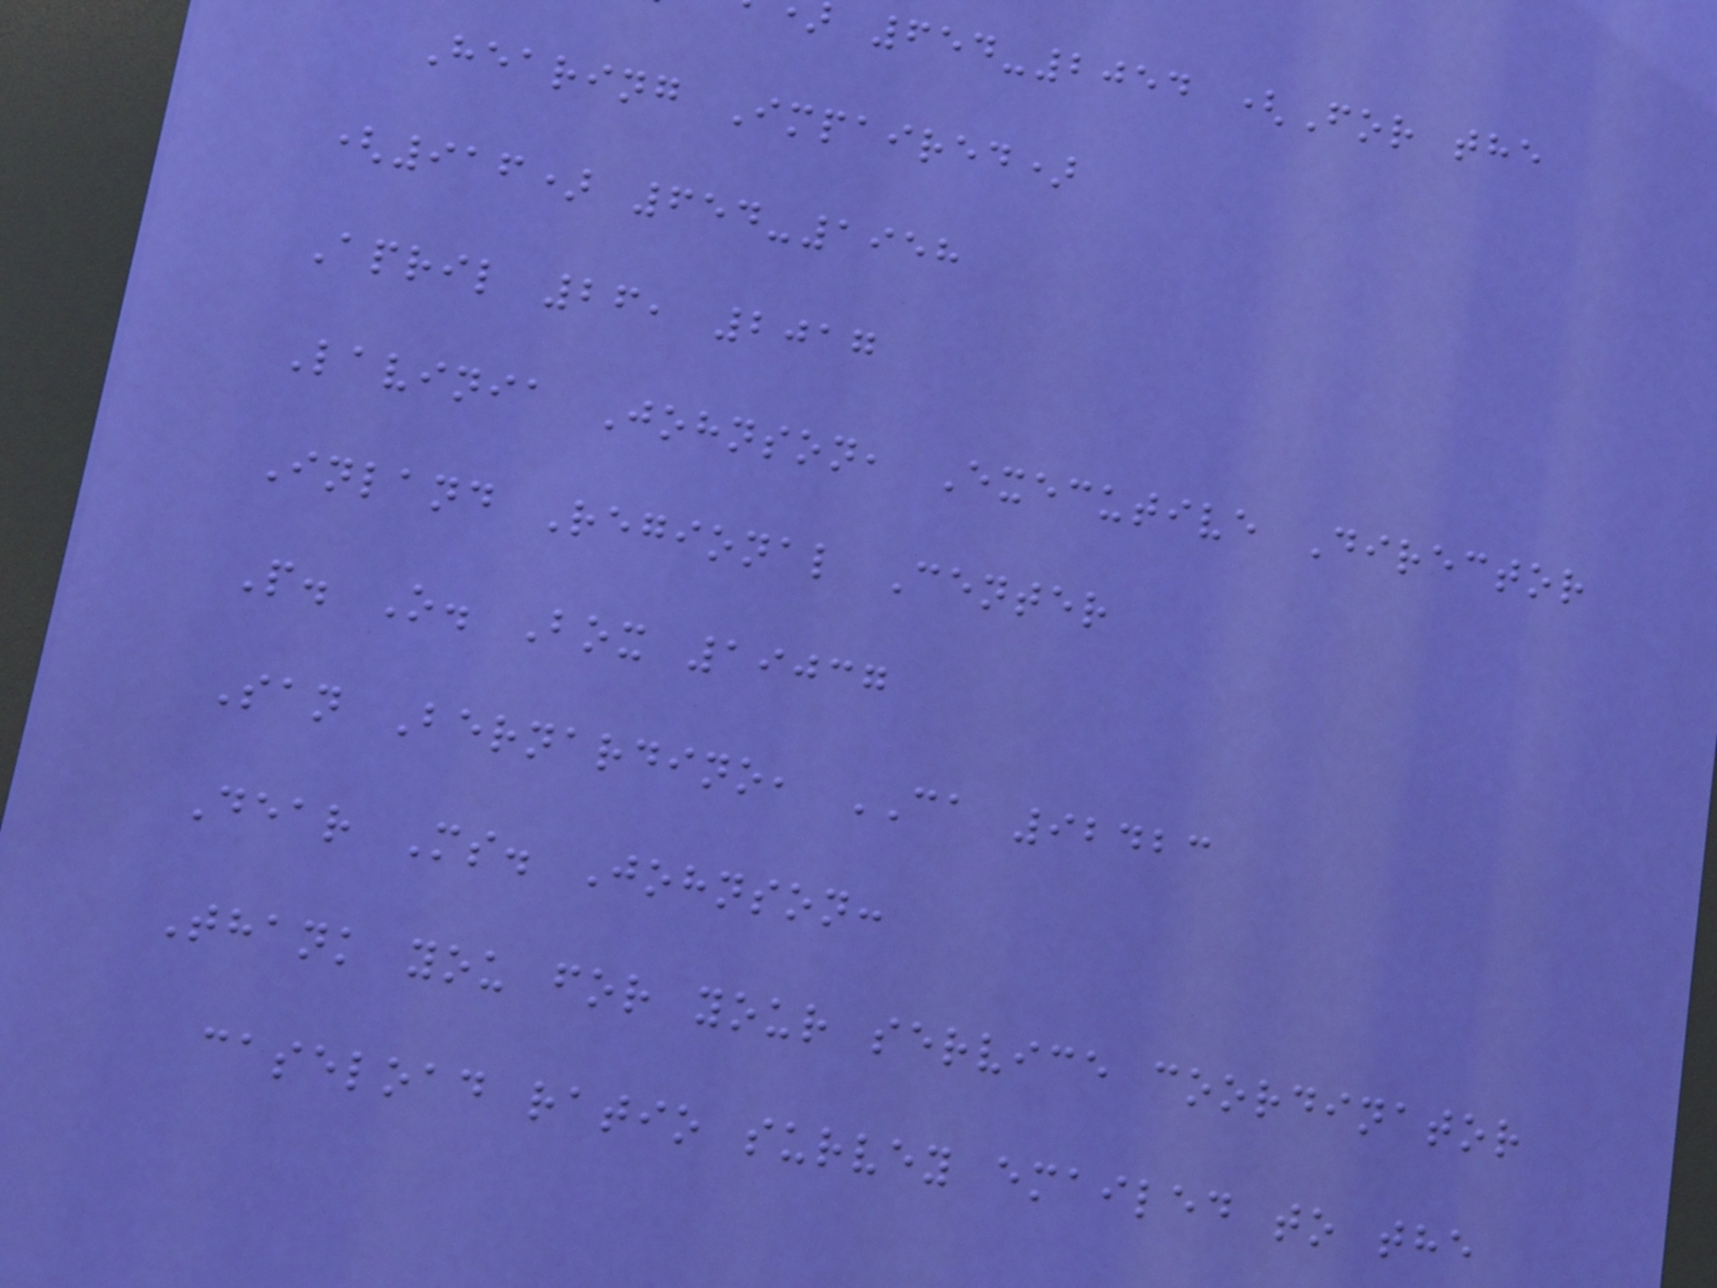654-2054 (For the
Hearing Impaired)
(916) 654-1958
April 26, 2017
Lavinia Johnson, Executive Director
Inland Regional Center
P. O. Box 19037
San Bernardino, CA 92423
Dear Ms. Johnson:
Thank you for your service coordinator
caseload ratio survey emailed to the
